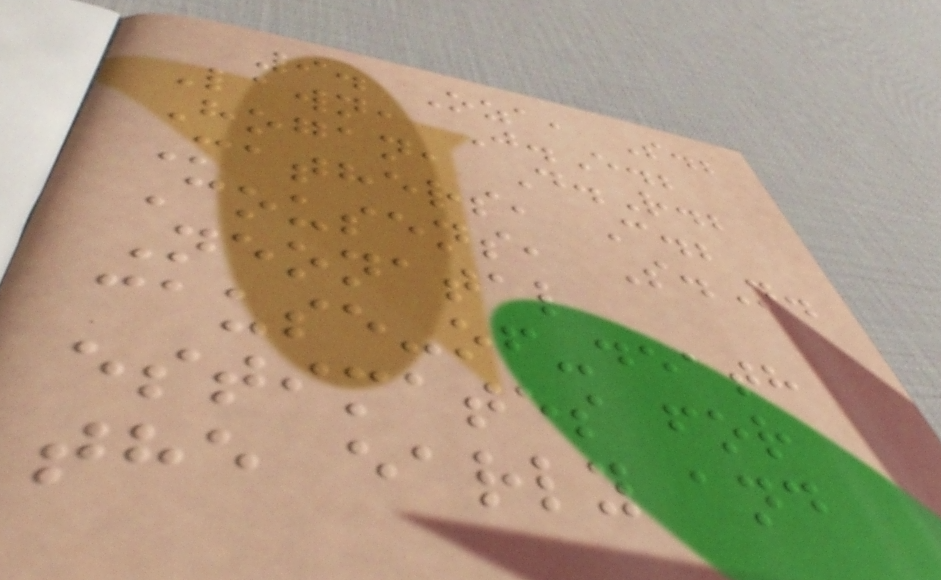9. Oza, S.;
Lawn, J.E.;
Hogan, D.R.;
Mathers, C.;
Cousens, S.N.
Neonatal
cause-of-death
estimates for
the early and
